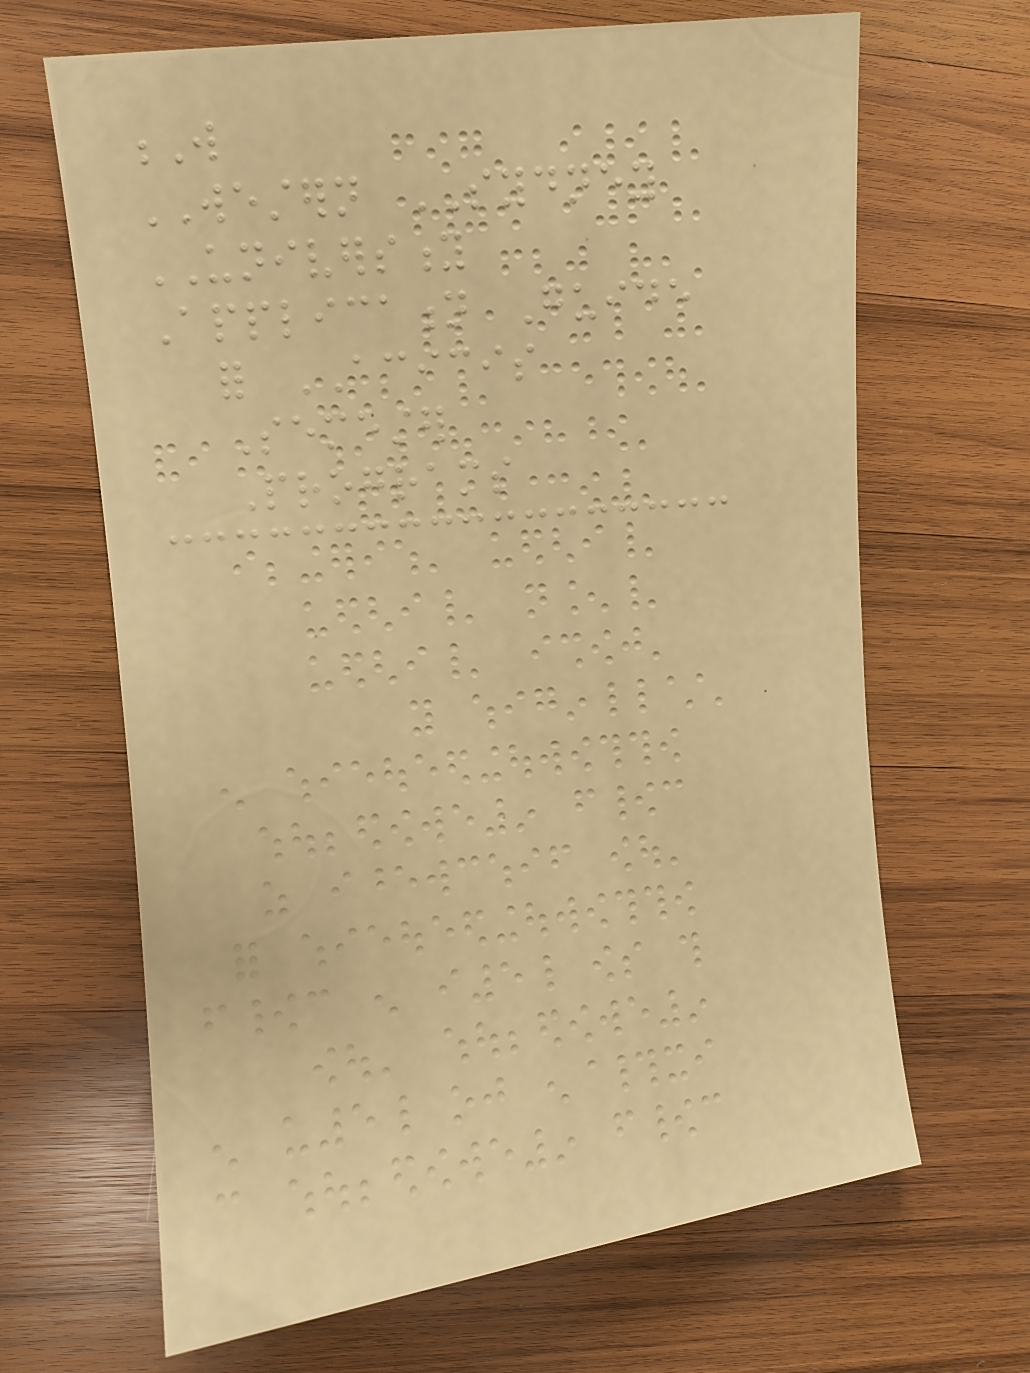W
WESTERN SYDNEY
UNIVERSITY
Application Guide
for ACICIS
Semester
Programs
